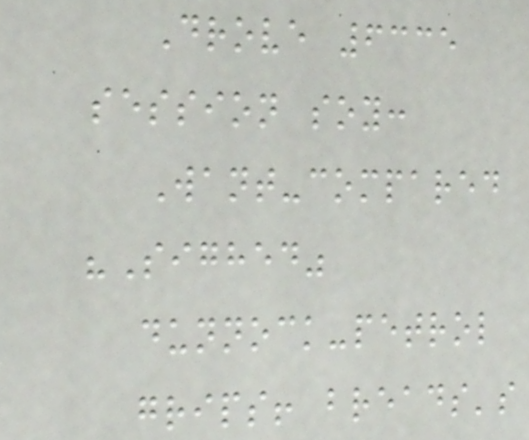Drove 6335
session soy:
Want-compared
"Sighed"
dunnock-petrol
grips! breads's
